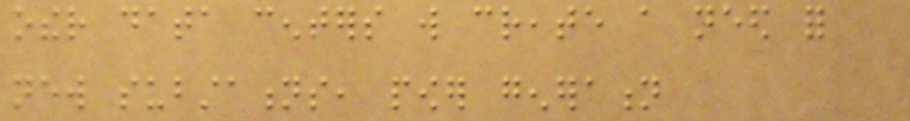other data centers will create a need for
new substations, power generation
